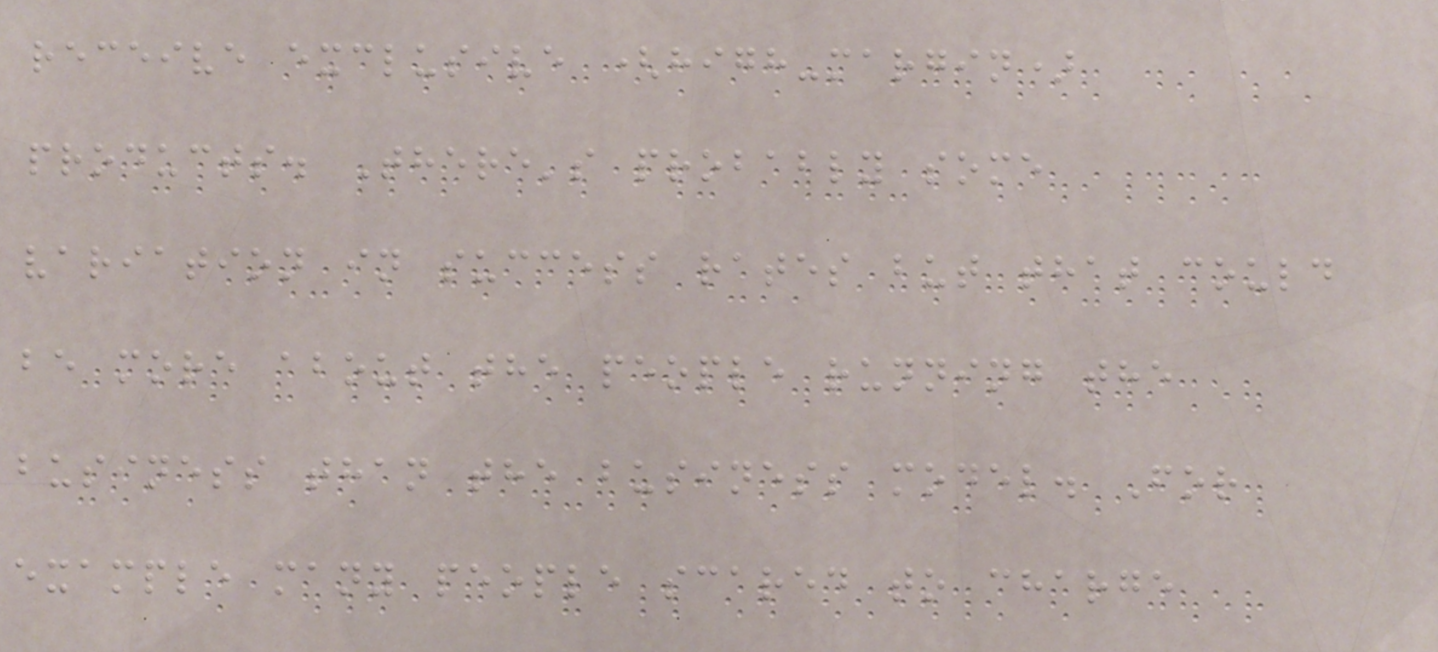receive exclusive (high-margin)
products. There's probably some
variation in success rates but that could
be more about the people running the
business than the business model. For
example many people scared to charge
